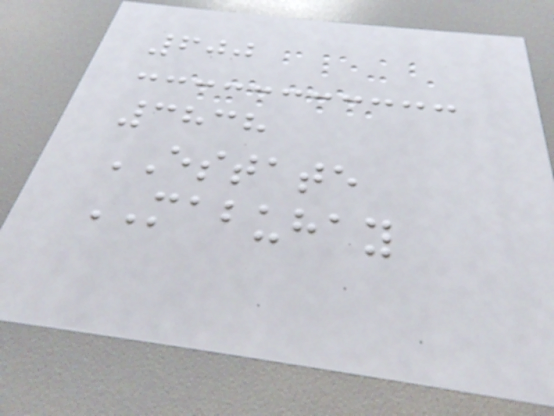600
3838
ESTATE
MABUHAY
